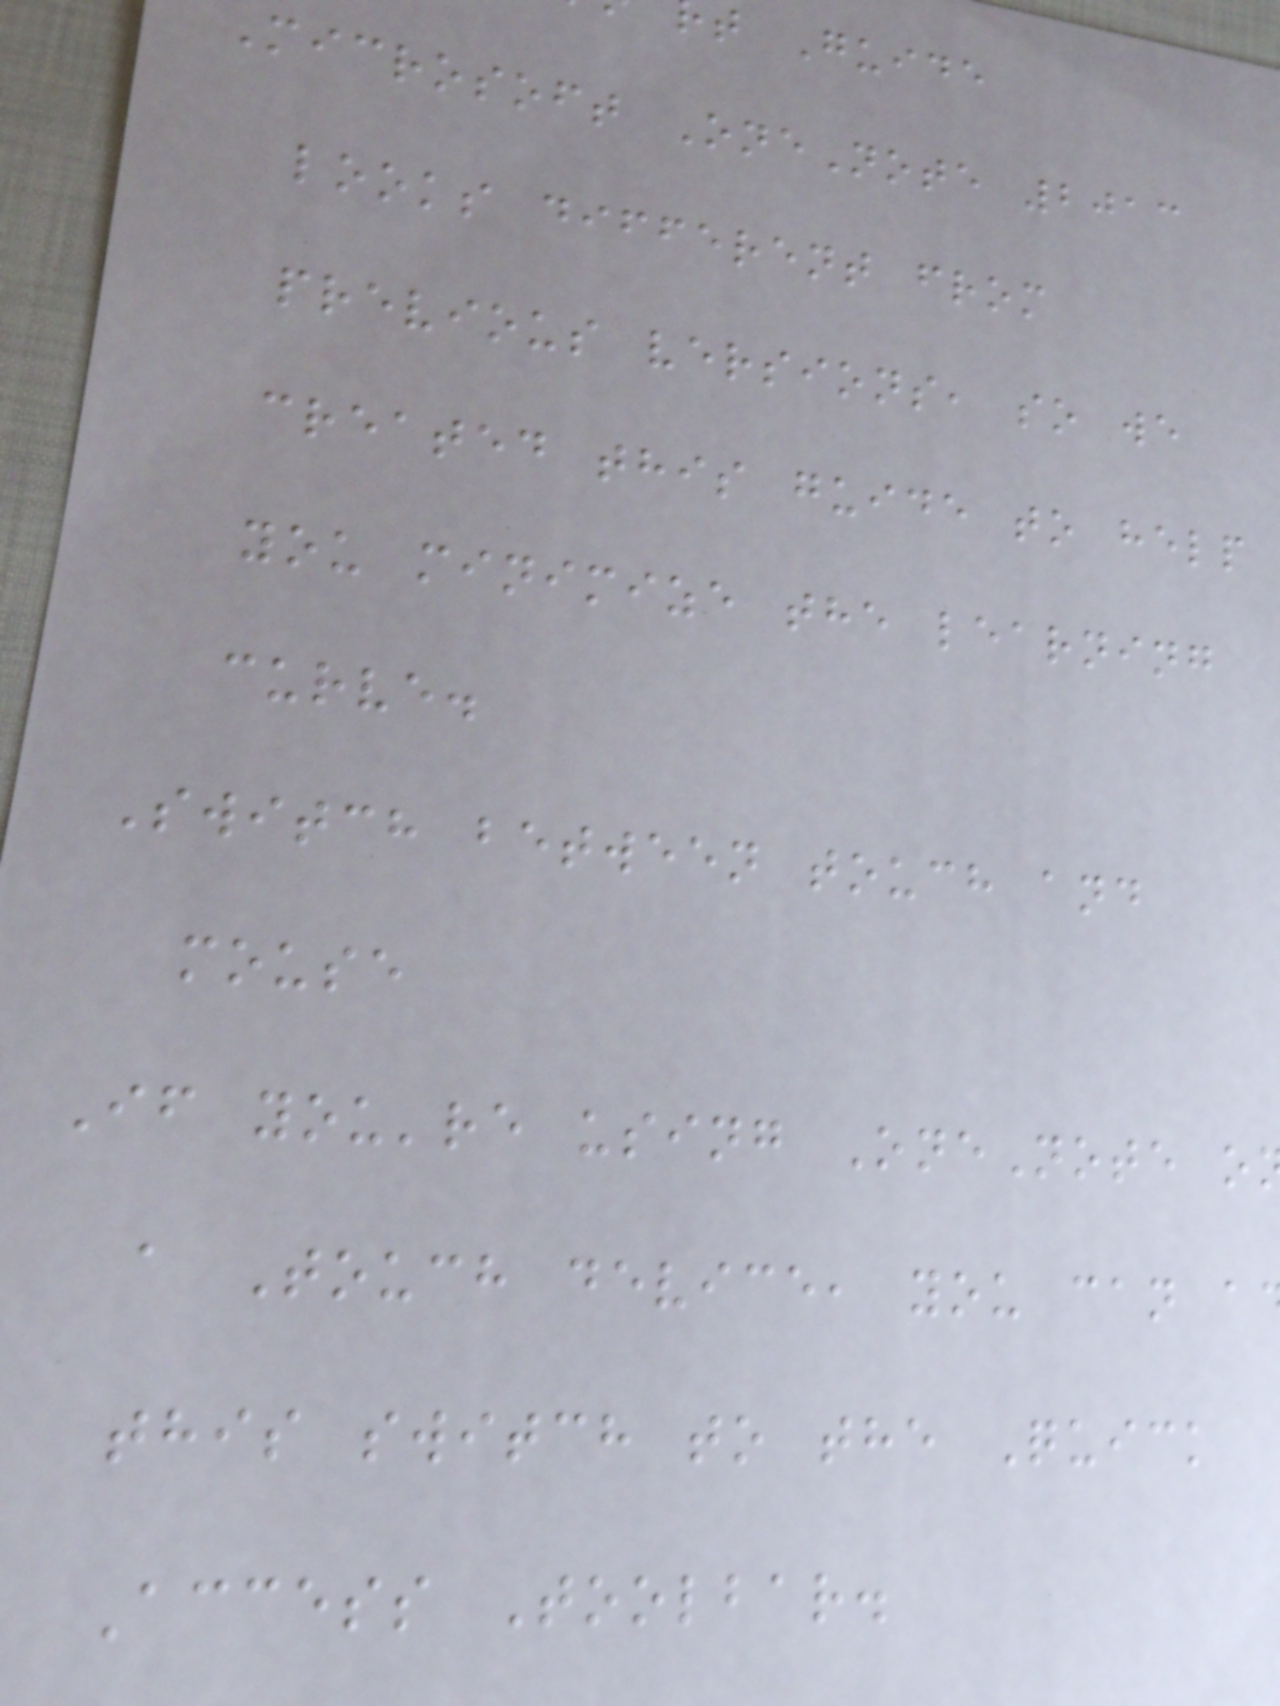t Guide
Microsoft OneNote 2013
looks different from
previous versions, so we
created this guide to help
you minimize the learning
curve.
Switch between touch and
mouse
If you're using OneNote o
a Touch device, you can a
this switch to the Quick
Access Toolbar.
